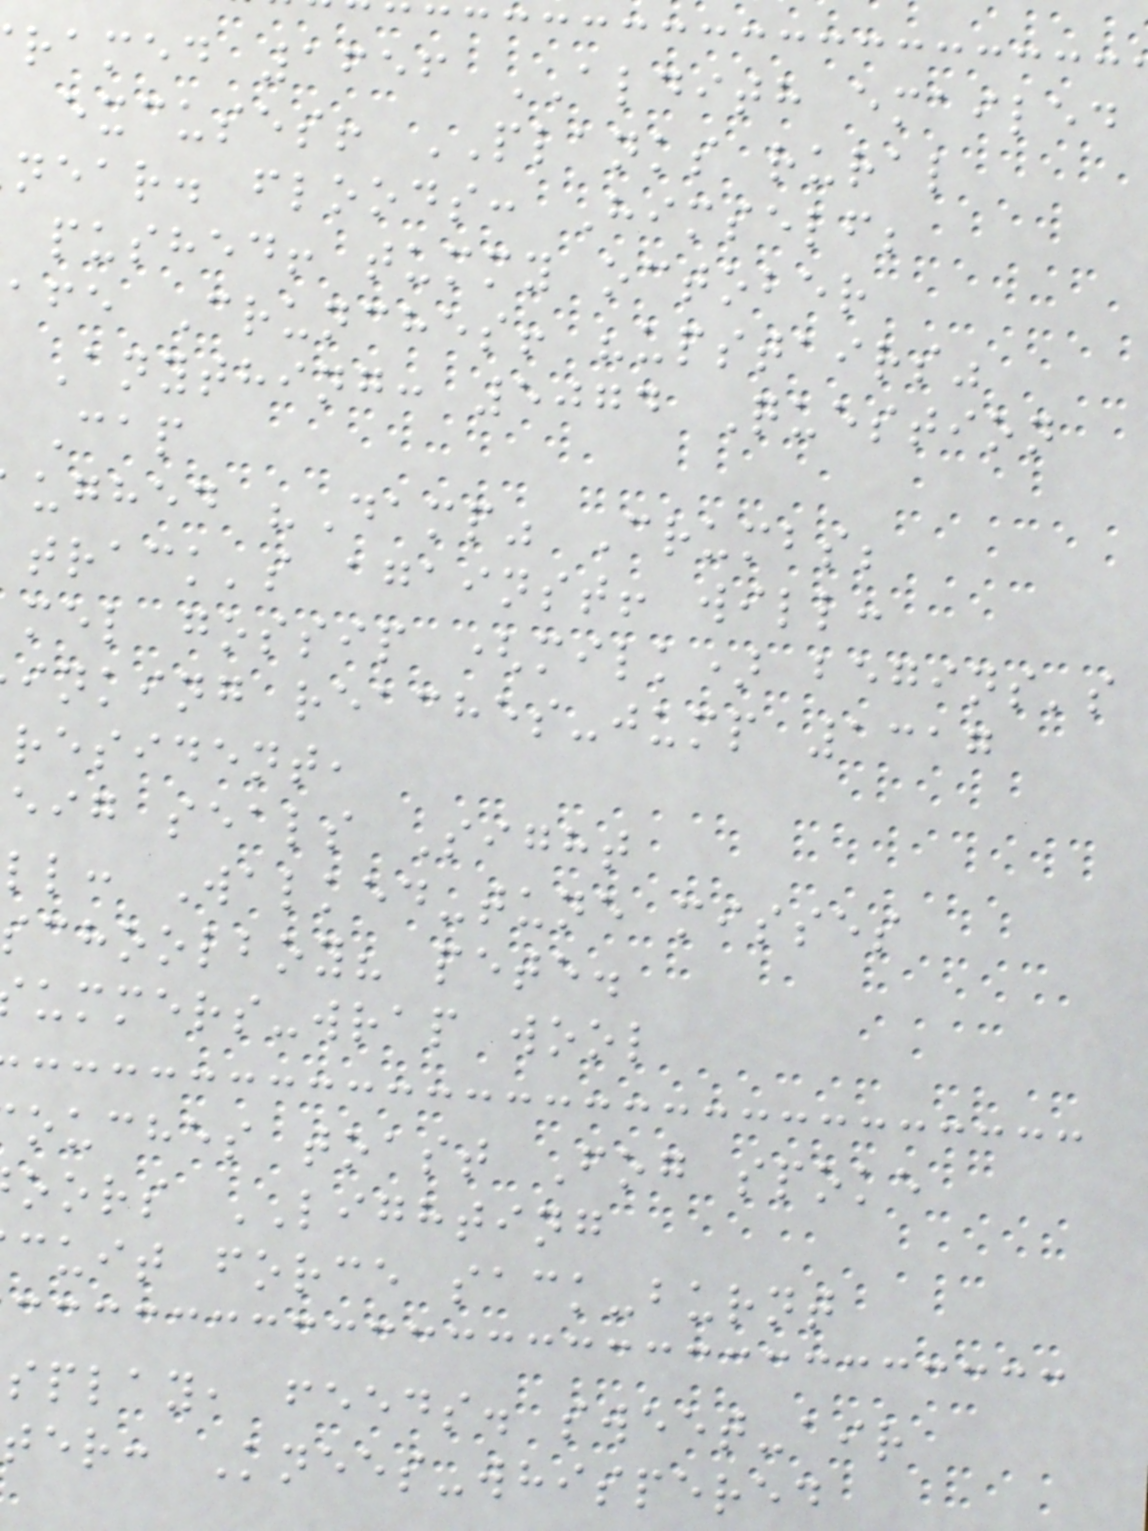ramed 1656 ALDITH emailed
excuses! PLANKS rural
near. floods: Himself;
pushed! tummy october
afe Crunches! "upstairs"
Anything: 5074 Question
Cap
ughed "Damp" Crumbs;
track's against! will:
mel gossip (milk) begins's
inking reaches-jump 1317
resident,
eig seals Sight
ll: Walked-tune misses
schoolboy? pete.
ummers-wrap wool
ouches toast Fog spoke
oors LIGHTING
cuit force sack-burnt
splay, feeds. sweet-air
ter: Knees-whispered
